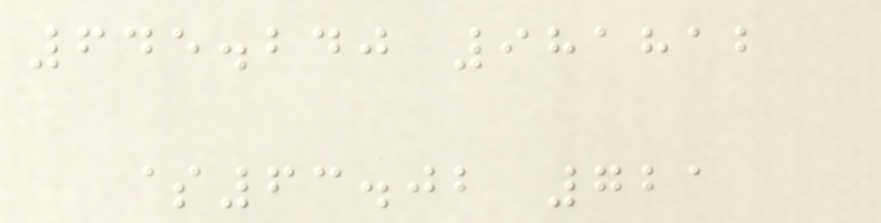645.240 981812
$63.02 721
